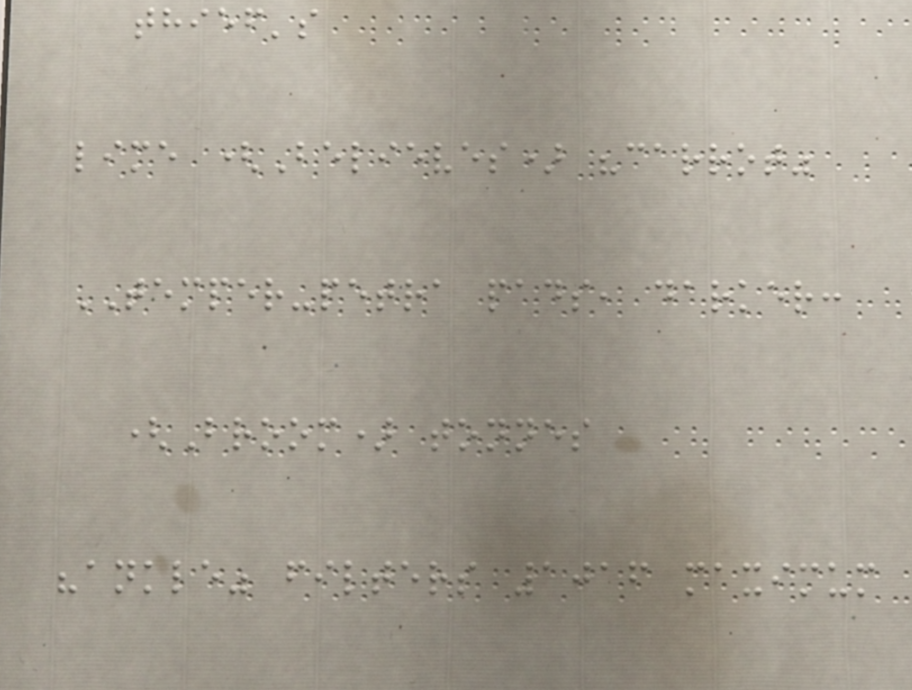thief's
lime (Believes) "carrot"
TEMPER-petra pads, darker:
(Broom) tonnes
"ankle" filters 1016 maximum
